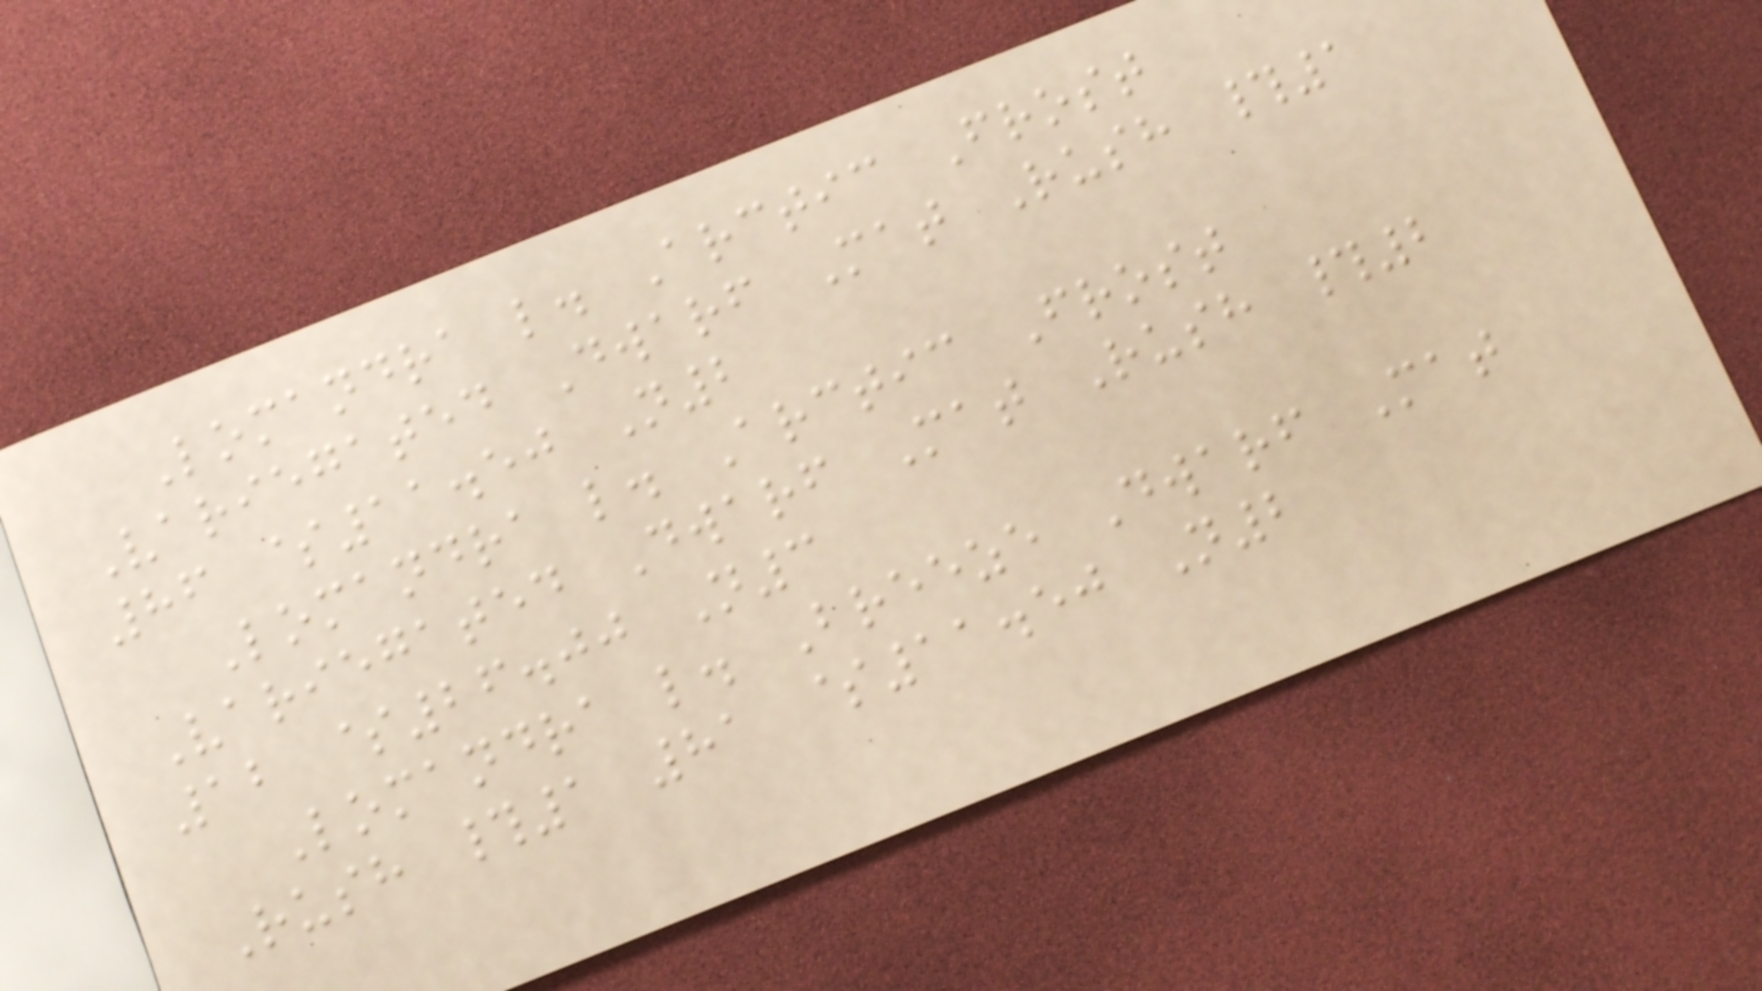Lomandra l. Arctic Frost
Variegated Dwarf Mat Rush #1
86 $11.50 N2
Lomandra l. Arctic Frost
Variegated Dwarf Mat Rush #2
12 $26.00 N3
Lomandra l. Breeze Dwarf Mat
Rush #1 81 $11.50 N2
